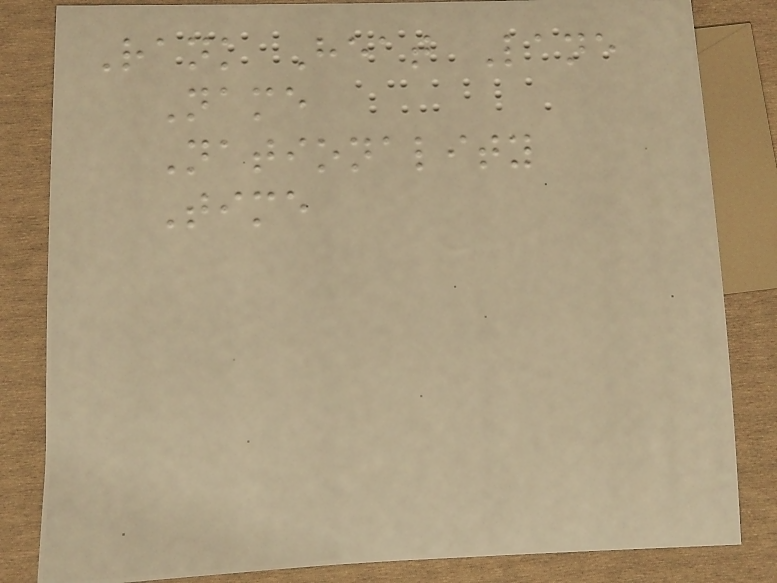Rank Heat Lane
Name
Nationality
Time
